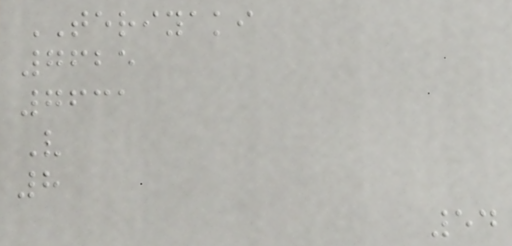TERIYAKI
7625
7631
V
8
54
